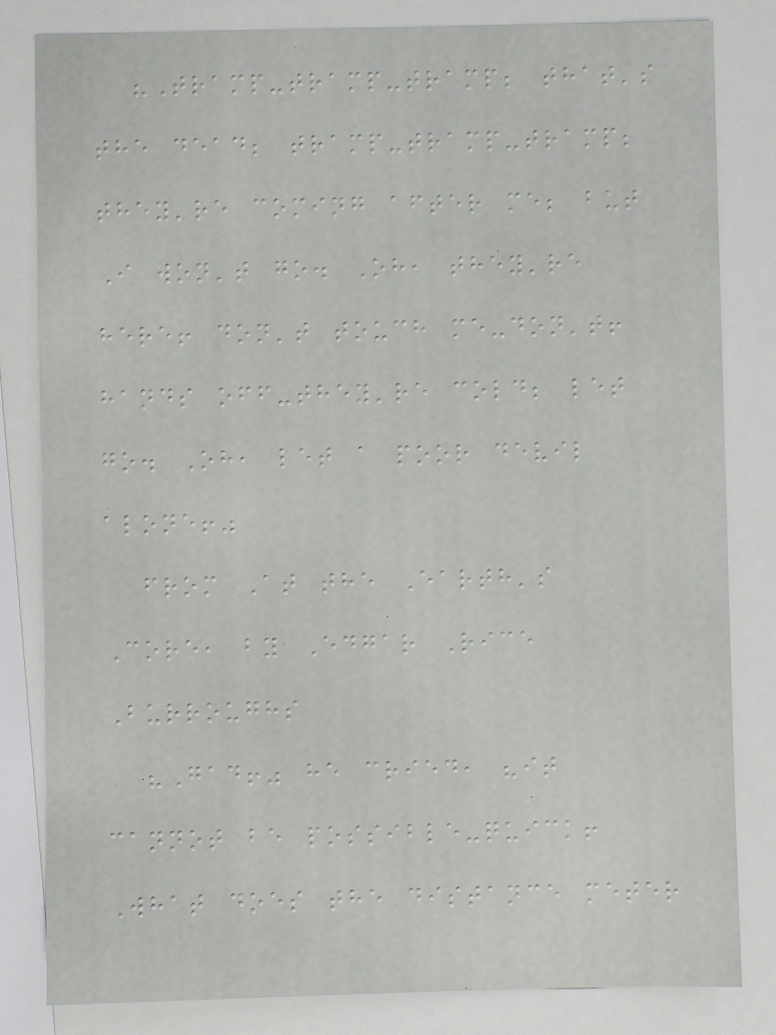"Tramp-tramp-tramp; that's
the dead; tramp-tramp-tramp;
they're coming after me; but
I won't go. Oh, they're
here! don't touch me-don't!
hands off-they're cold; let
go. Oh, let a poor devil
alone!"
from At the Earth's
Core, by Edgar Rice
Burroughs
"Gad!" he cried, "it
cannot be possible-quick!
What does the distance meter
